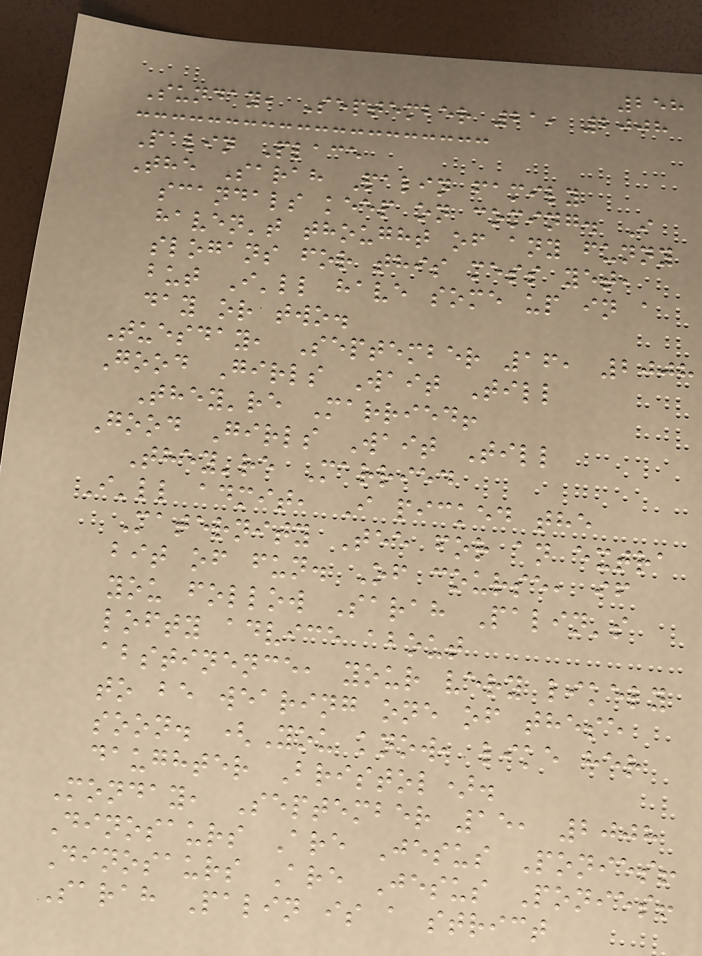258
Sunday, September 21, 2008
Palin Place
The Sarah Palin family
scandals keep on coming. I
haven't thought of any funny
slogans for this mess yet,
but I'll have some up in a
day or two.
Tuesday, September 16, 2008
Good Girls Wait Till
They're Married!
Good Girls Wait Till
They're Married
I'll admit, I picked the
Maternity Tee for an extra
bit of fun. Of course, if
you follow Sarah Palin's
lofty advice about
abstinence, your very likely
to be wearing one of these
soon. (You know, like her
daughter Bristol).
Monday, September 15, 2008
Dinosaurs Are Jesus Ponies!
Dinosaurs Are Jesus Ponies!
Sarah Palin is a strict
